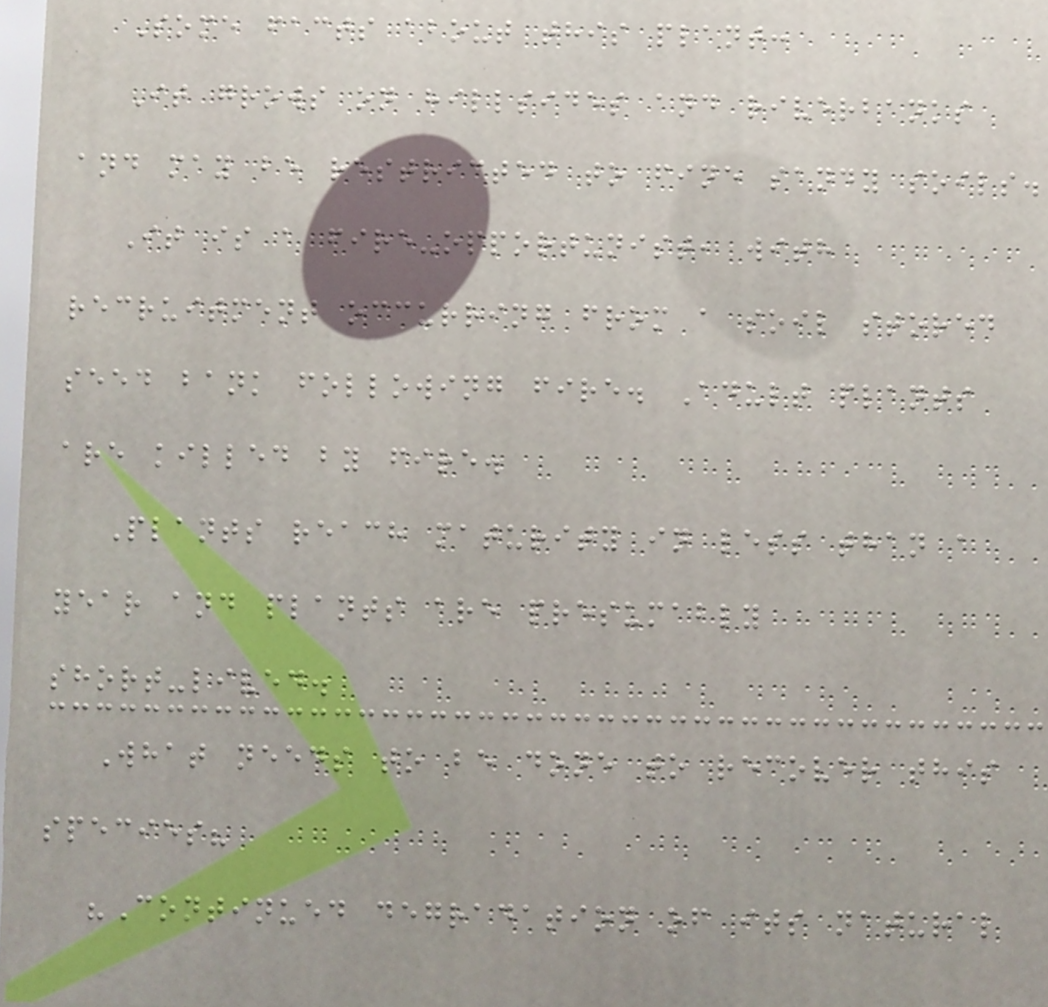Some facts about this plant:
It grows on hillsides and riverbanks
and may be restricted to fine sandy soils.
It is a fire-opportunist, with
recruitment occurring from a soil stored
seed bank following fire. Adult plants
are killed by fire.
Plants reach maturity in less than a
year and plants are presumably
short-lived.
What needs to be done to recover this
species?
"Continued degradation of its natural
